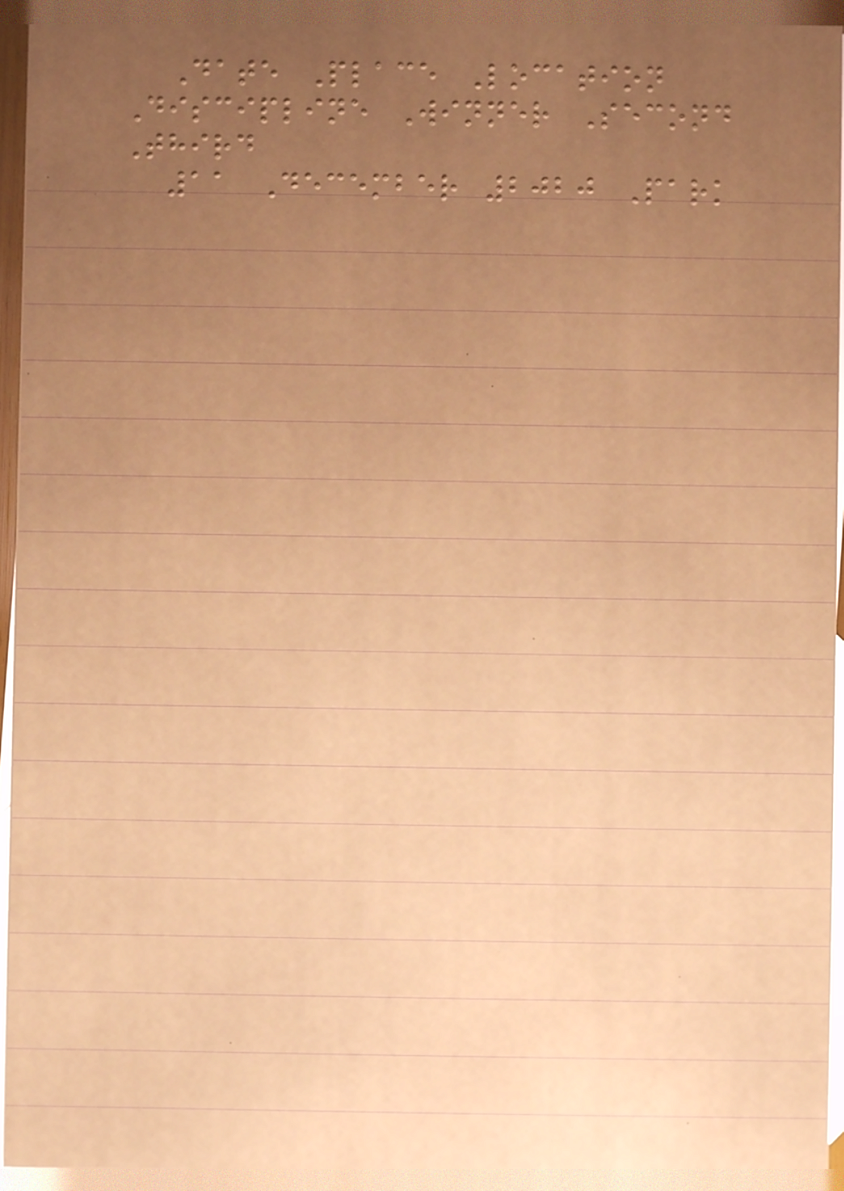Date Place Location
Discipline Winner Second
Third
11 December 2020 Park
